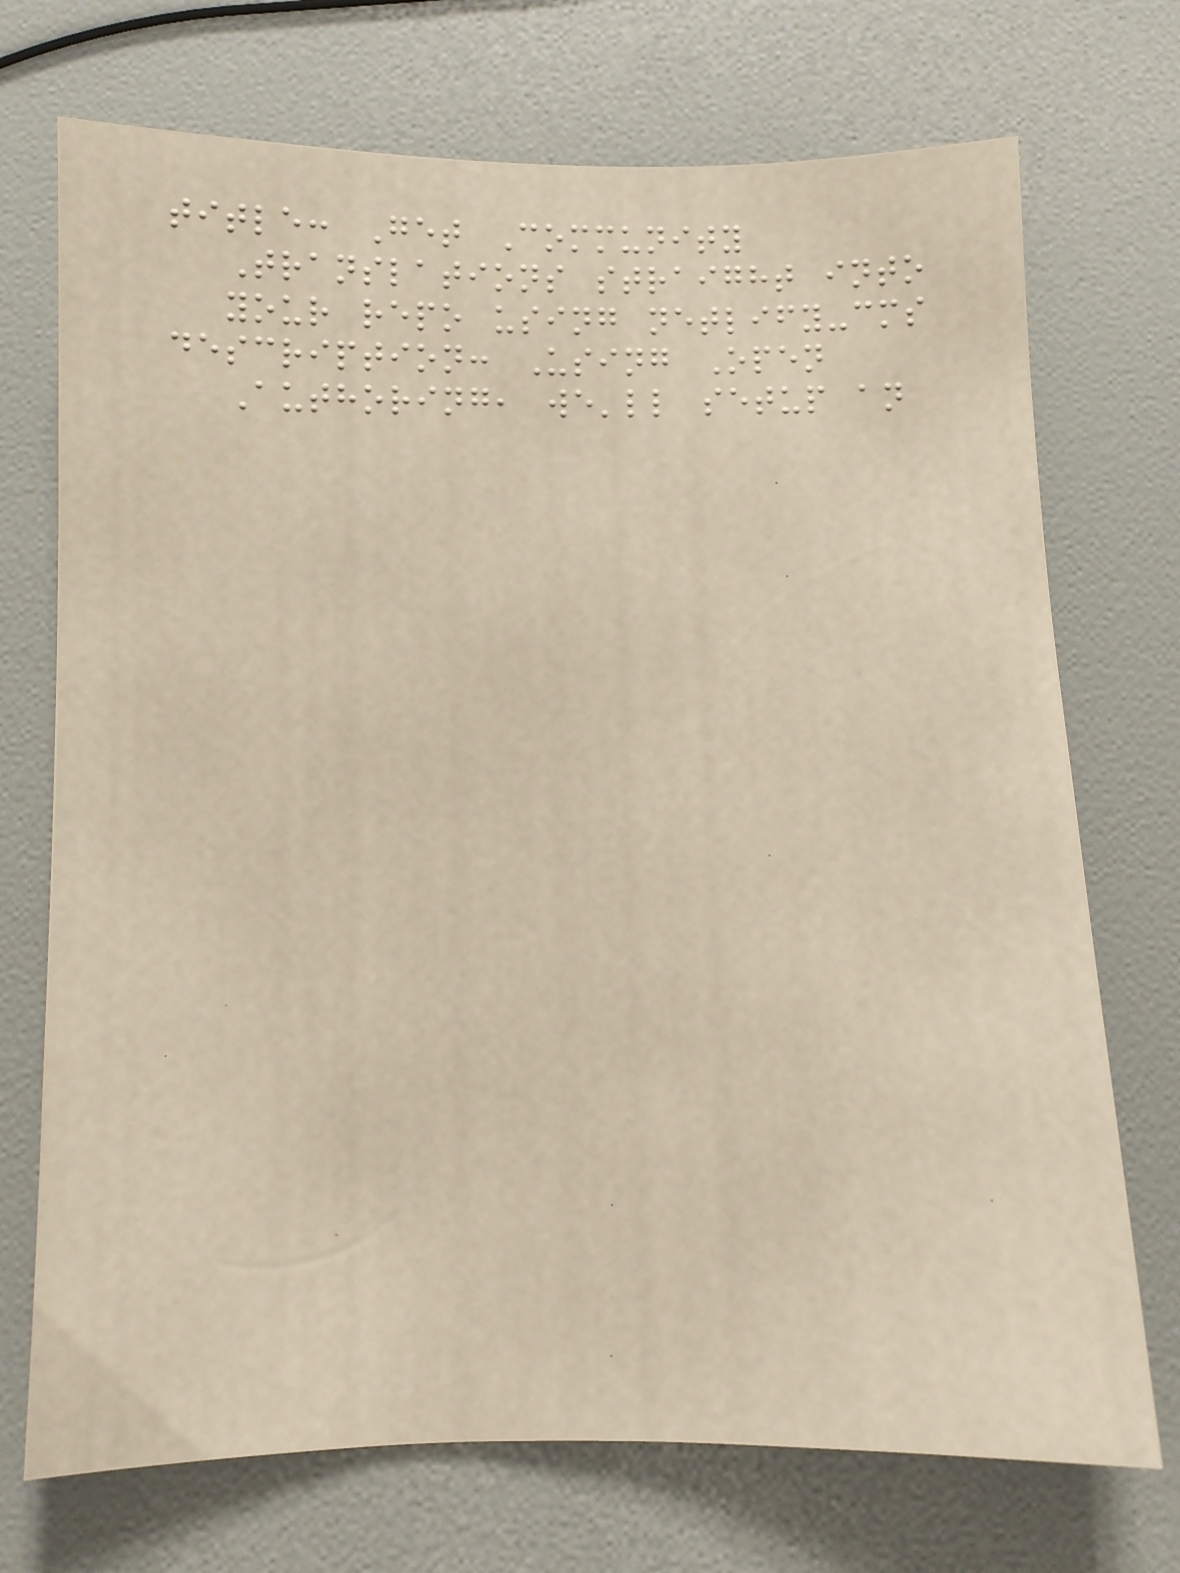title: Get Community
Translations straight into
your repo using netlify-cms
description: Using Open
Authoring, we'll setup an
